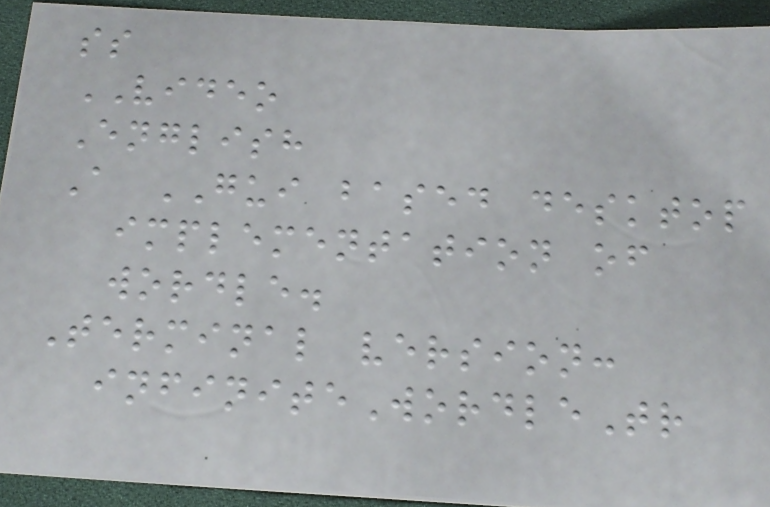ss
VIDEO
English
A GUI based desktop
implementation of
wordle.
Terminal version:
infiniteWordleTr
